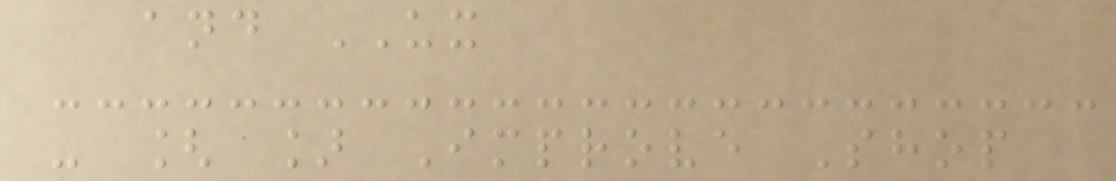and UX
- [ ] Improve Shop
